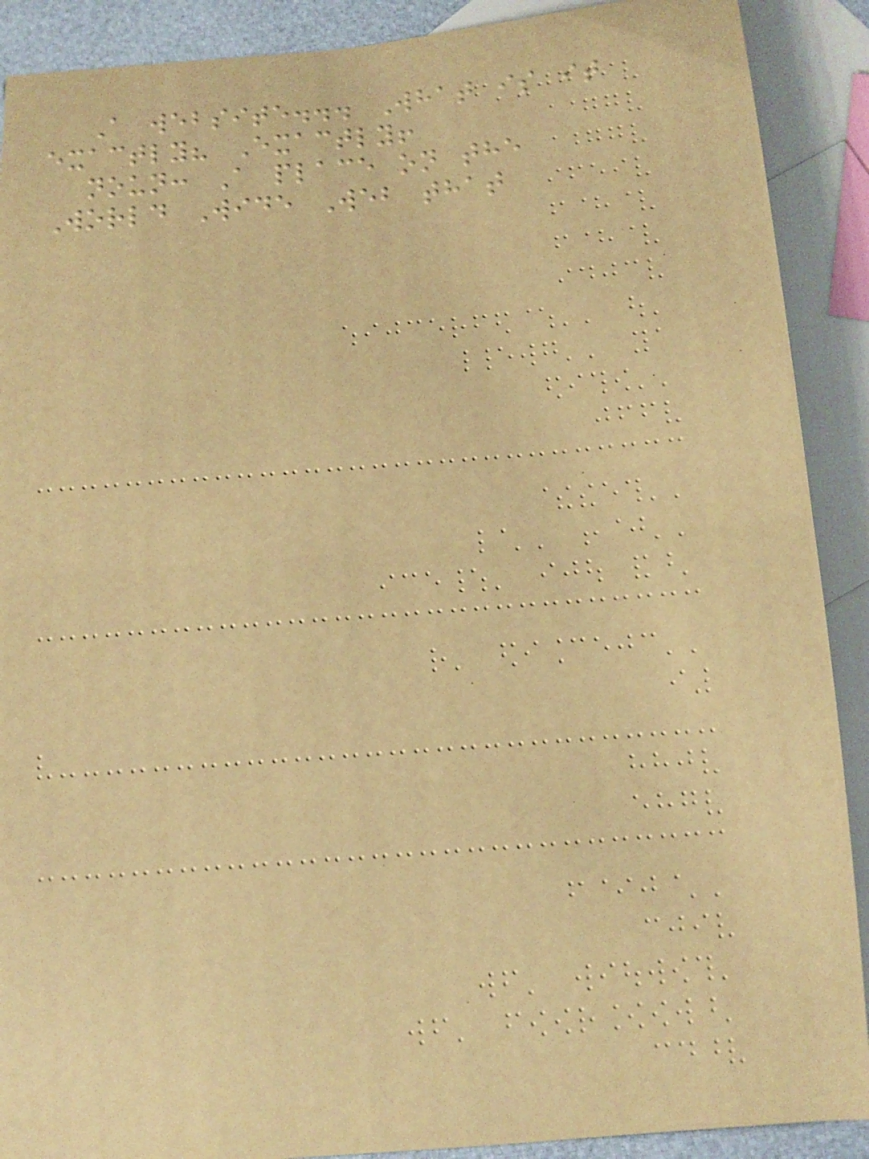A website... What is it
exactly? Exactly!
noun: A place on the
World Wide Web that
